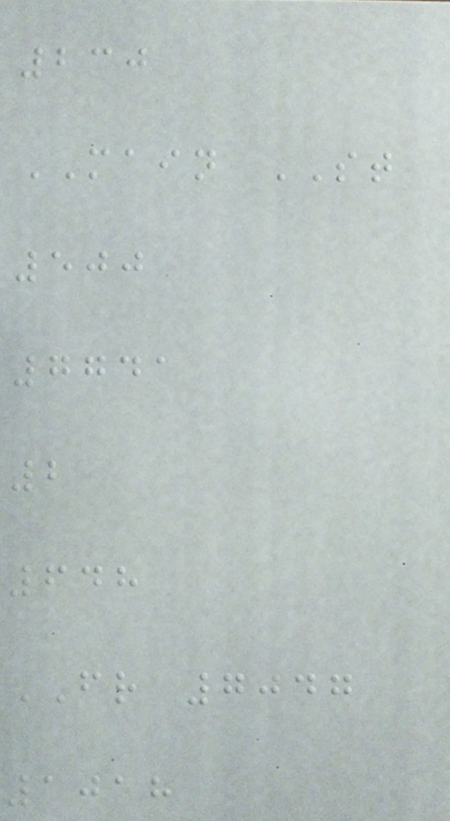230
MAIN ST
500
7741
2
648
FR 7047
1018
